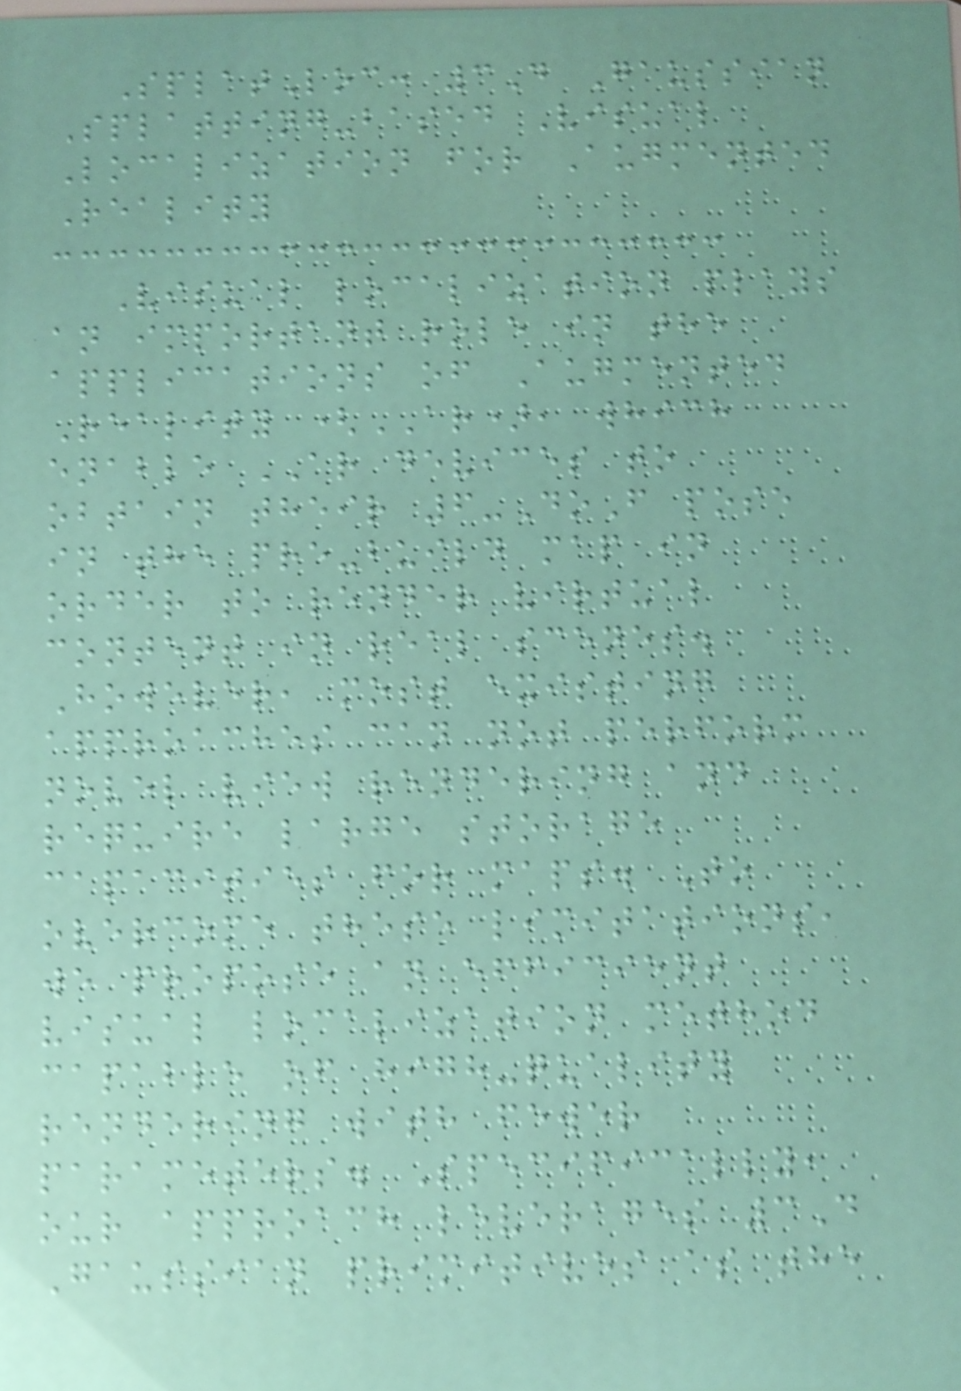SplatLoc: 3D Gaussian
Splatting-based Visual
Localization for Augmented
Reality
Visual localization plays
an important role in the
applications of Augmented
Reality (AR), which
enable AR devices to
obtain their 6-DoF pose
in the pre-build map in
order to render virtual
content in real scenes.
However, most existing
approaches can not perform
novel view rendering and
require large storage
capacities for maps. To
overcome these limitations,
we propose an efficient
visual localization method
capable of high-quality
rendering with fewer
parameters. Specifically,
our approach leverages 3D
Gaussian primitives as the
